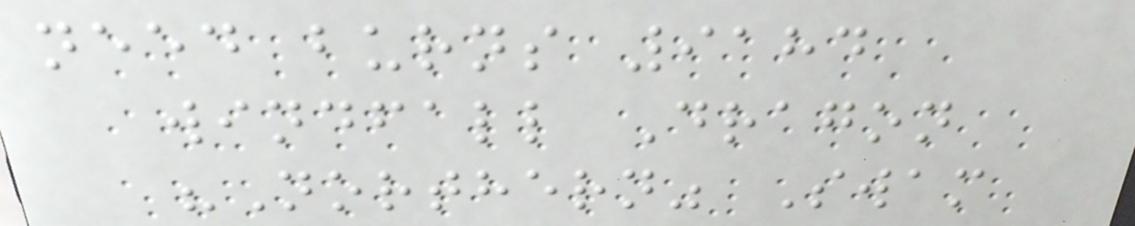need burns 9184
windfall Dragon
"Northern" Swam
